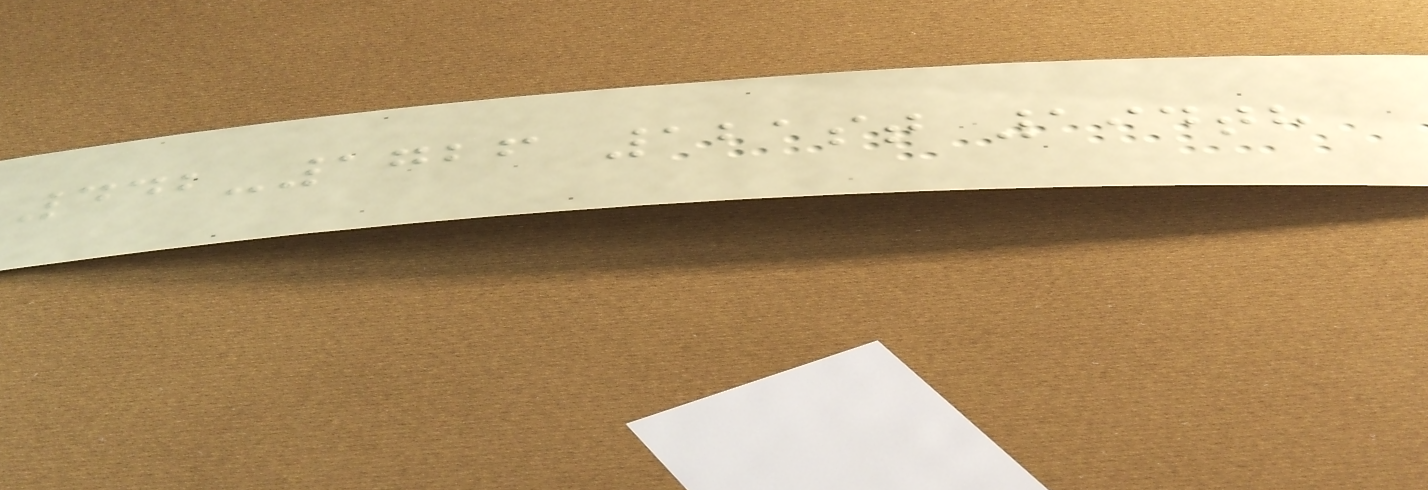442-1726 121st 194th
